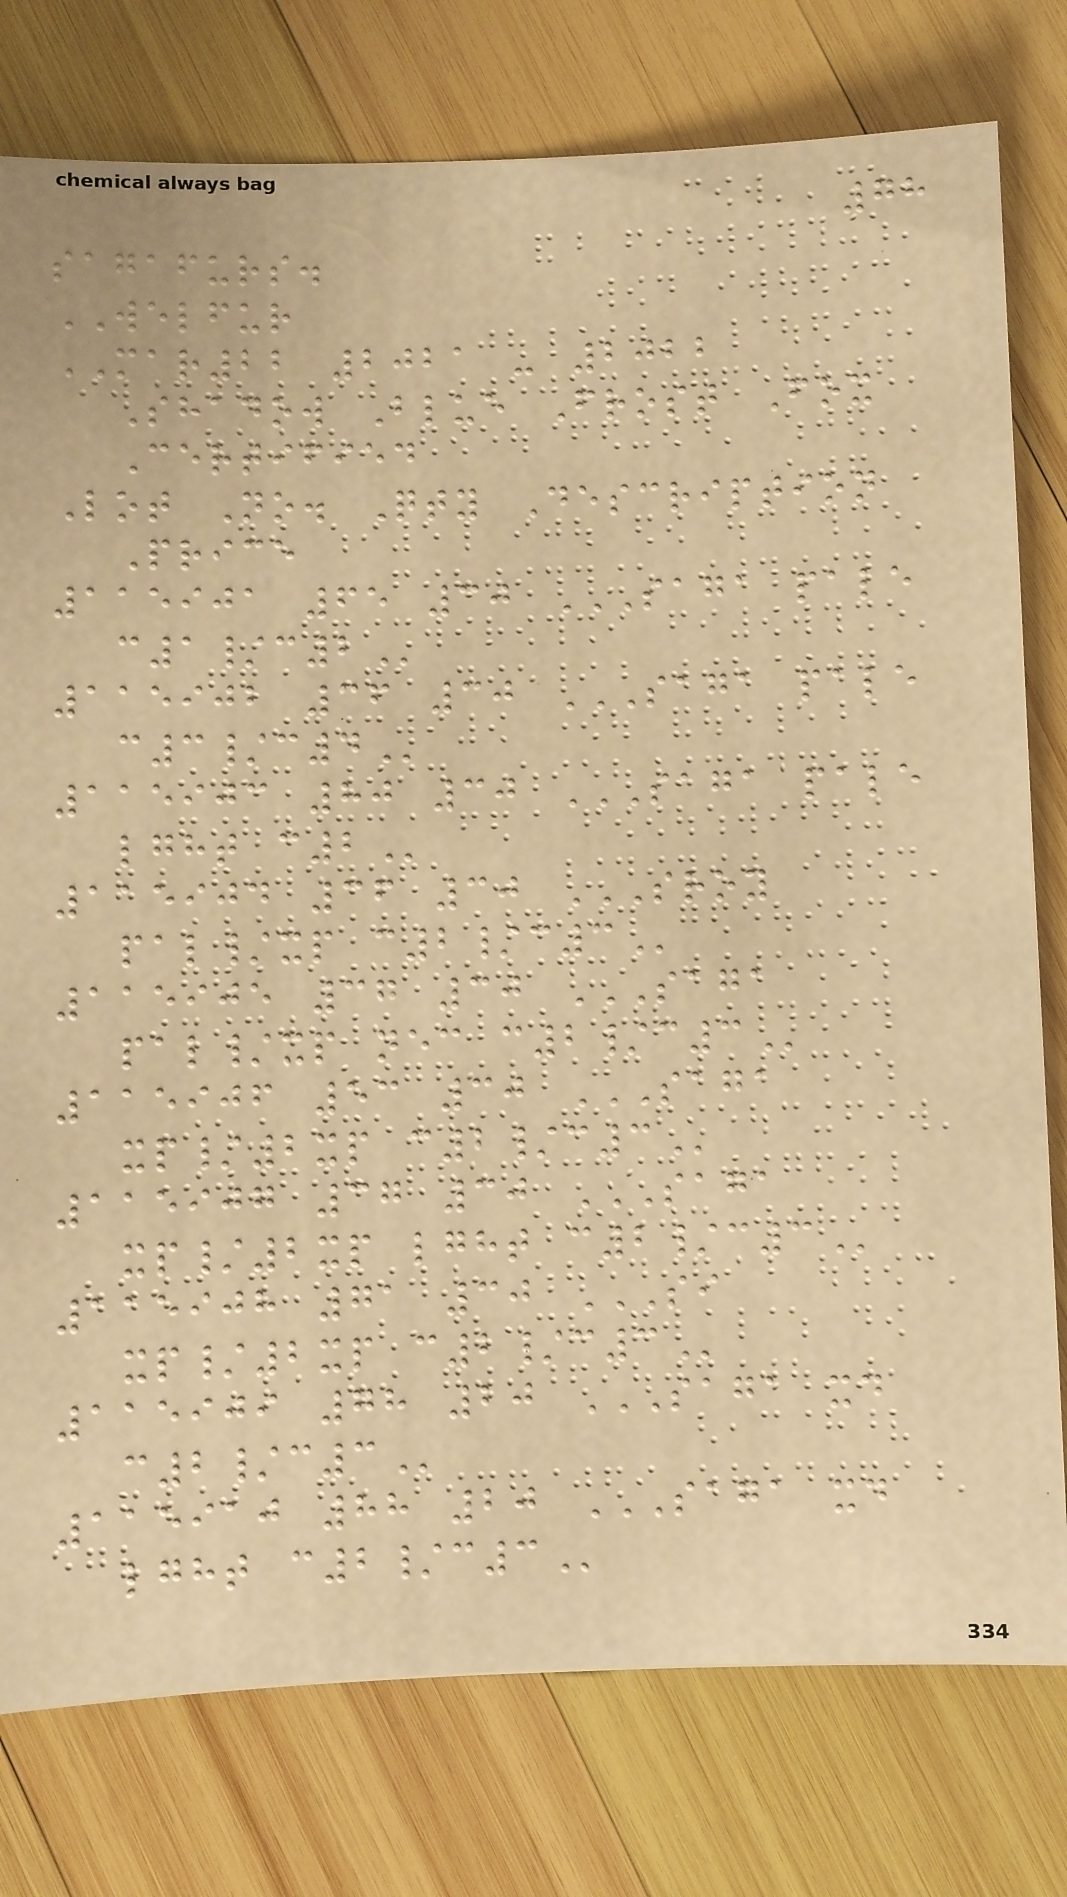78
sagafurs.
WELFUR
MAR22 2021 - 2022
Shadow Blue Frost Fox
Certified
Lot No. Qty Description
Price
115901 65 30 SAGA PALE
C1/C2
115902 36 30 SAGA PALE
C3/C4
115903 80 30 SAGA PALE
LGHT C2
115904 36 30 SROY
PAL/XP C2/C3
115905 37 30 SAGA
PAL/XP NEC C2/C3
115906 53 30 SAGA
XP/2XP C2/C3
115907 37 30 SAGA
XP/2XP LGHT C2/C3
115908 71 30 SI
XP/2XP C2/C3
115909 78 20 SAGA XD
C2/C3
115910 88 20 SAGA XD
LGHT C2/C3
